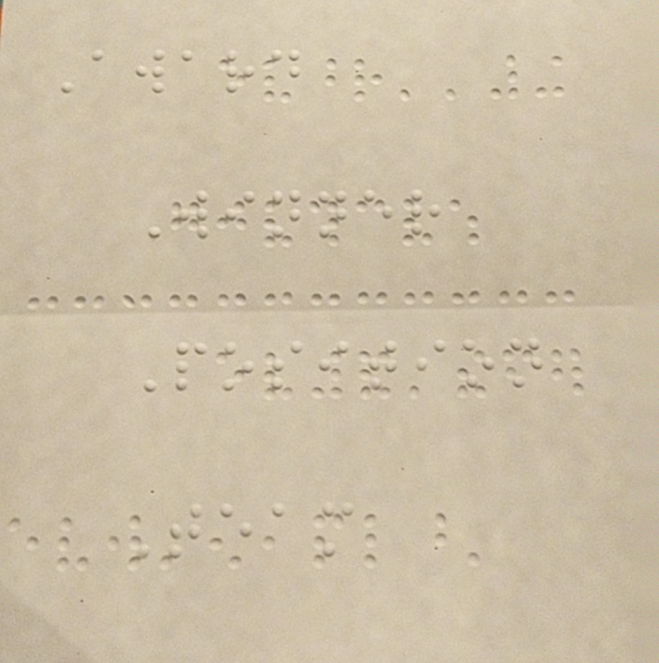Award
Winner
Position
Team
